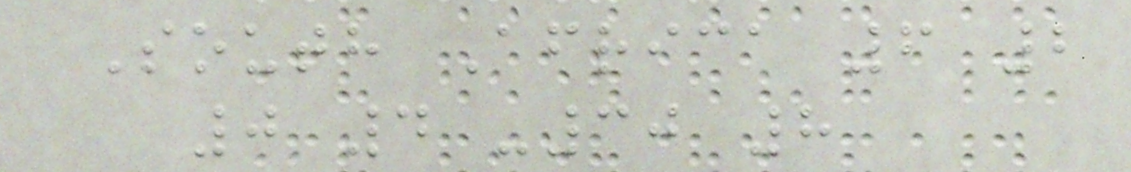South Africa 6 2
0 4 -30 8
